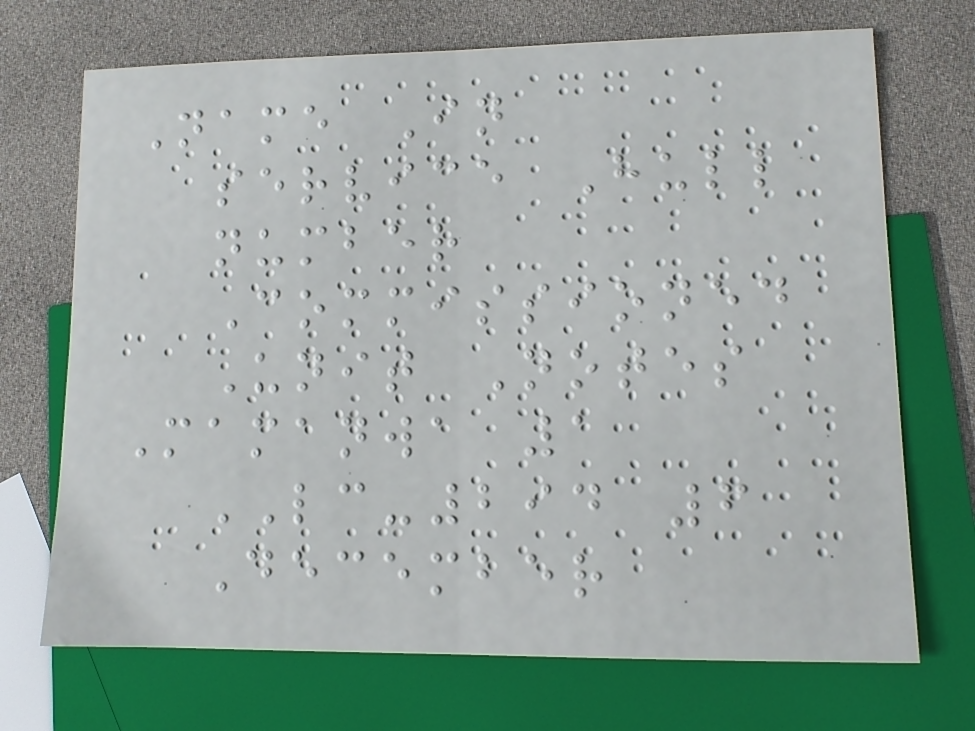Name In
service Hull
number
Commissioned
Unit Notes
Mamanwa 1
LC-294 6
December
